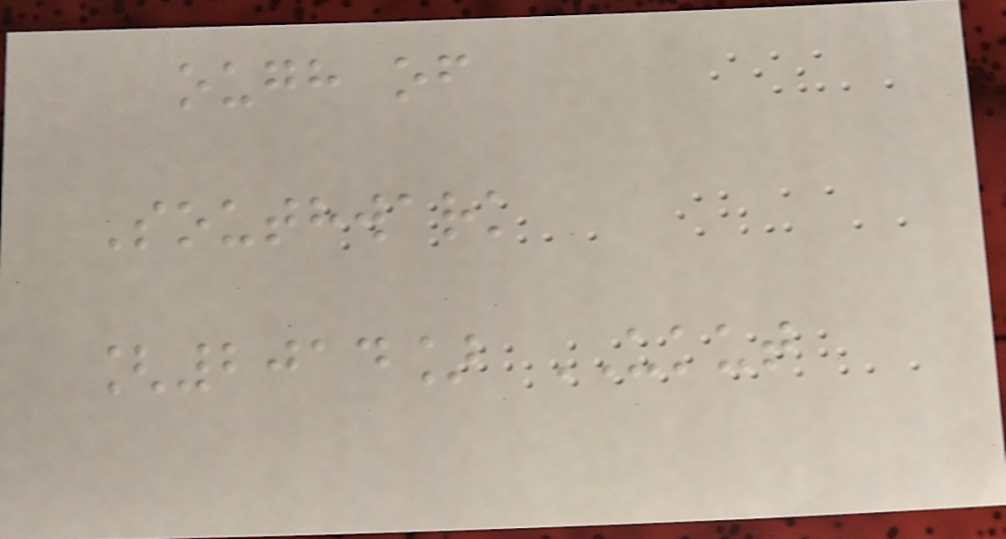ough of
Southwark
[2014] UKUT
